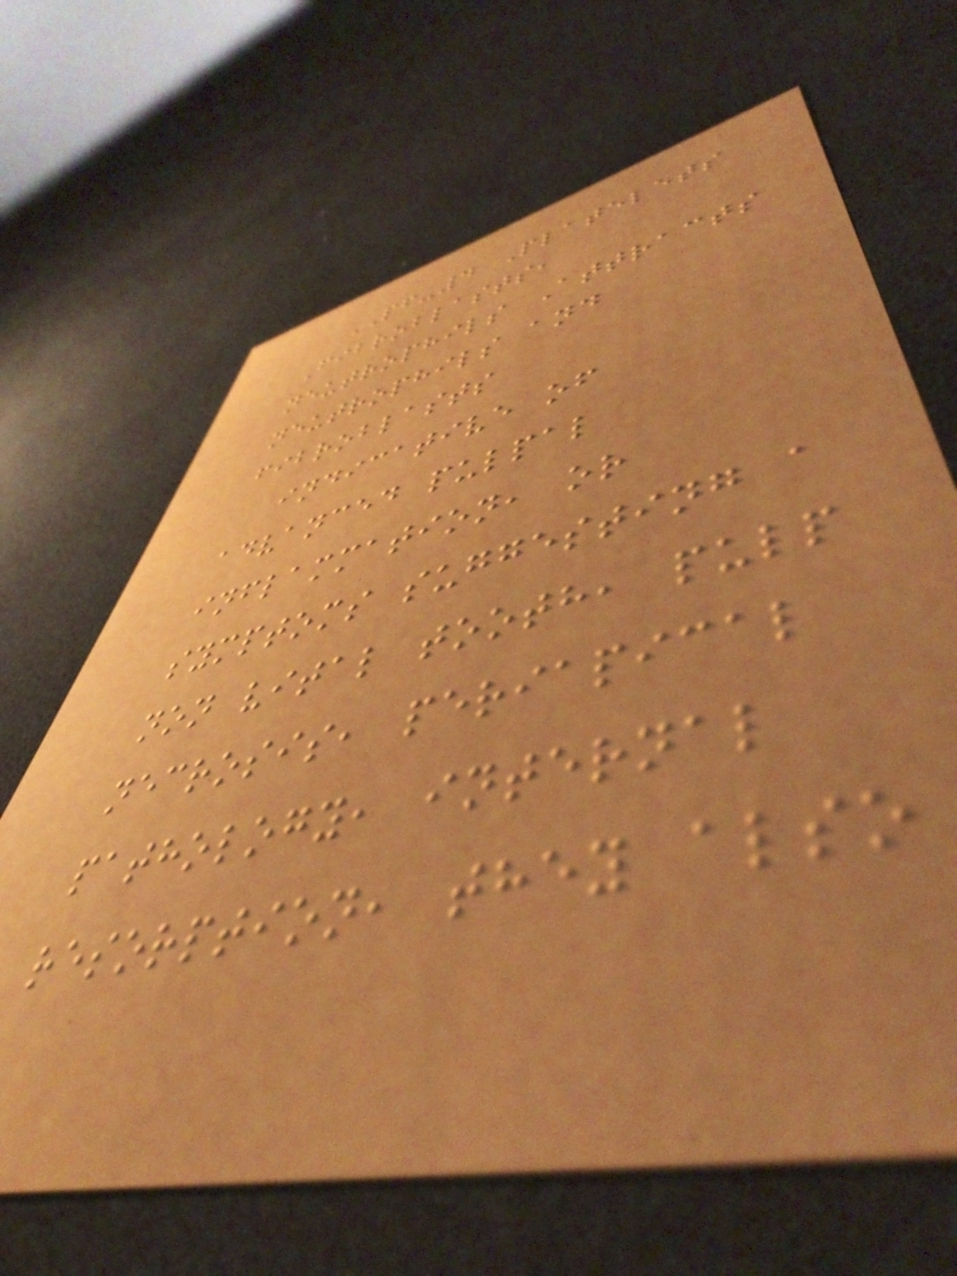PF-4 Platelets
Fibroblasts,
neutrophils Attracts
neutrophils and
fibroblasts
indicative of
advanced pulpal
inflammation, or
symptoms suggesting a
non vital tooth, pulp
necrosis, periapical
pathology, internal
resorption, they also
